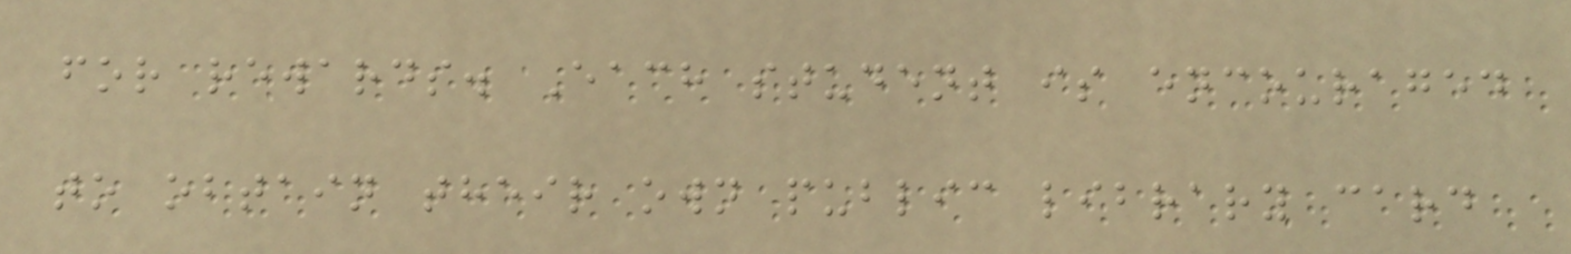for rewards. Each student is encouraged
to obtain their own public library card
